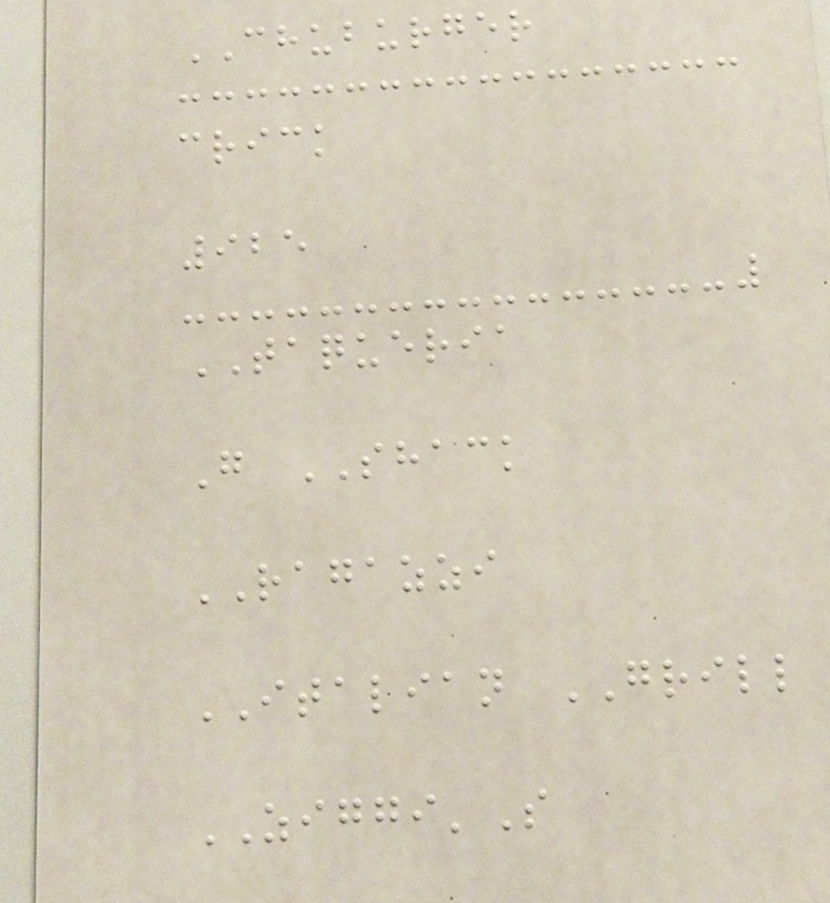CHUBURGER
crick
925
TAQUERIA
G SHACK
RAGAZZI
ITALIAN GRILL
ZIGGI'S
